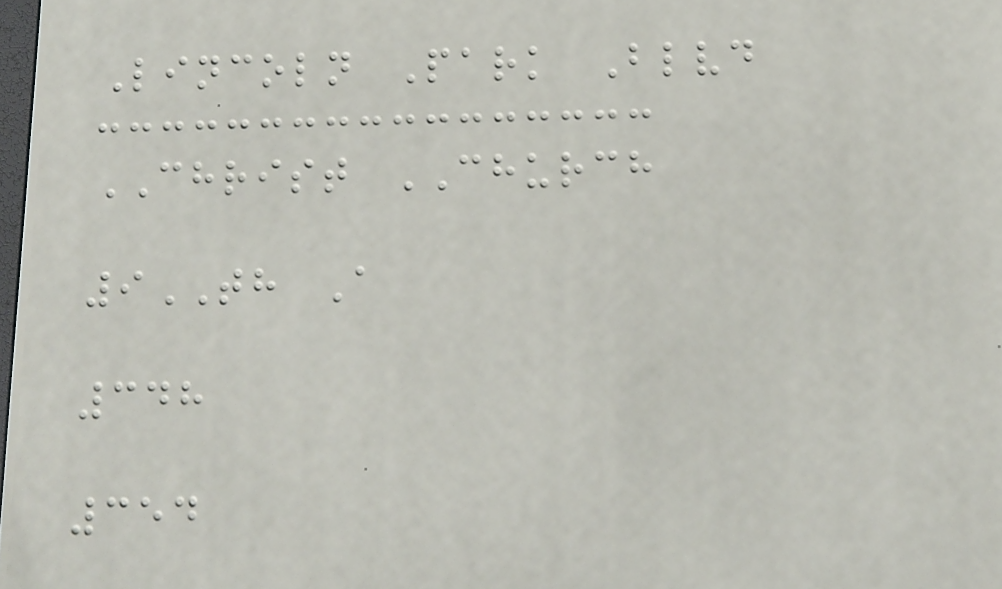Lincoln Park Blvd
CHRIST CHURCH
9TH A
348
354
